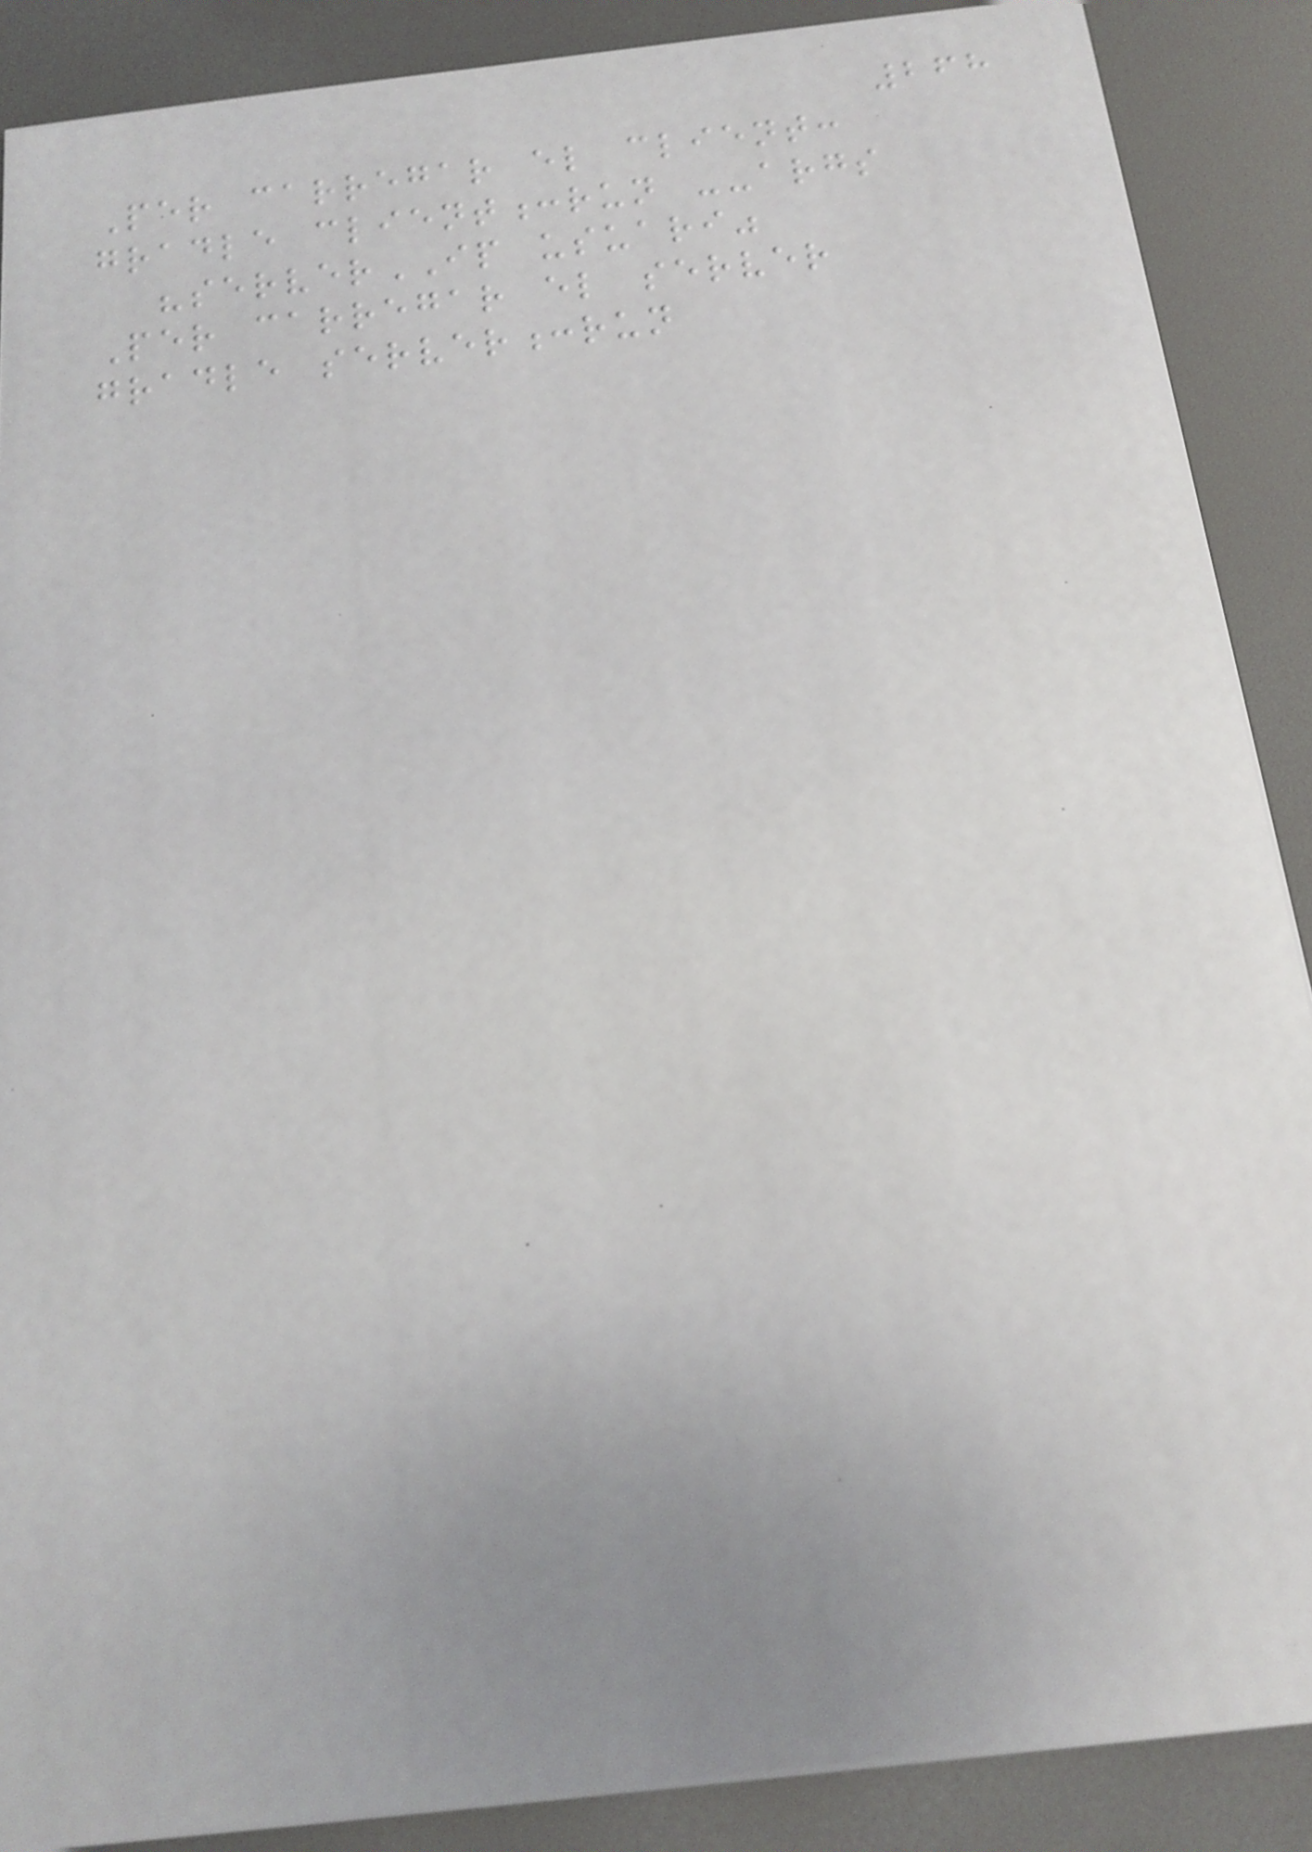268
Per carregar el client:
gradle client:run --args
"serverIP usuari"
Per carregar el server
gradle server:run
